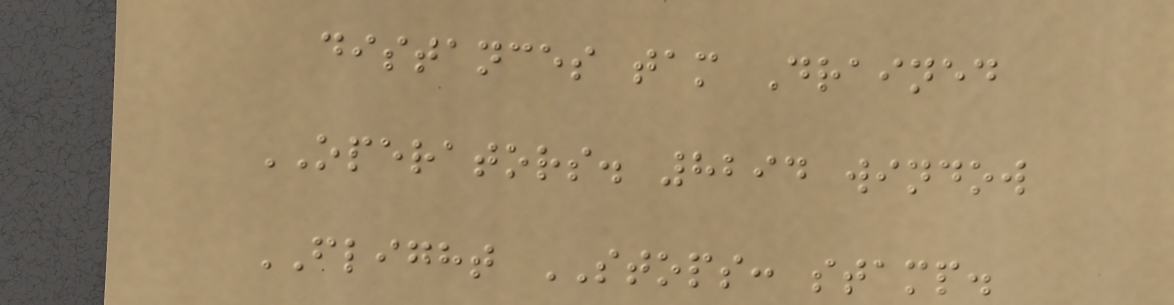distances tam Drained
OPERATORS. 8294 window
FLIGHT STOPS: stamp.
